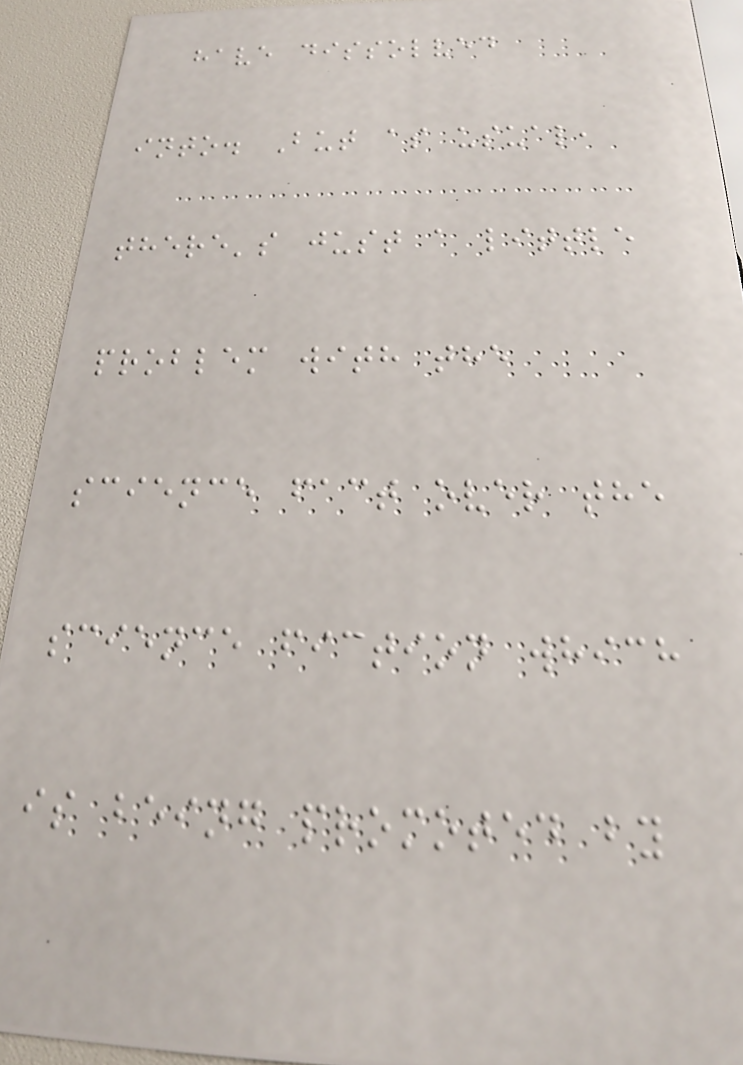have dissolved
into. But as usual,
there's just a little
problem with the
science fact over the
science fiction which
is being promoted by
